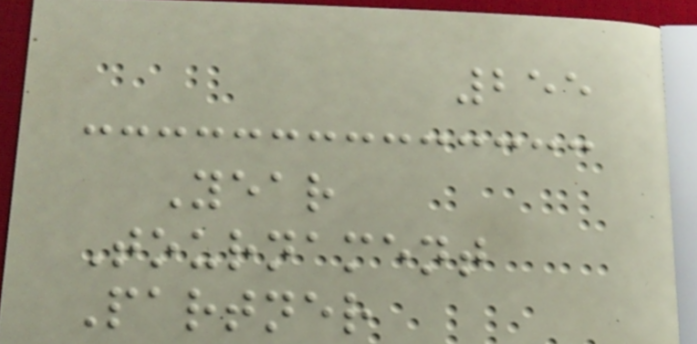255
Year
Tournament
Partner
